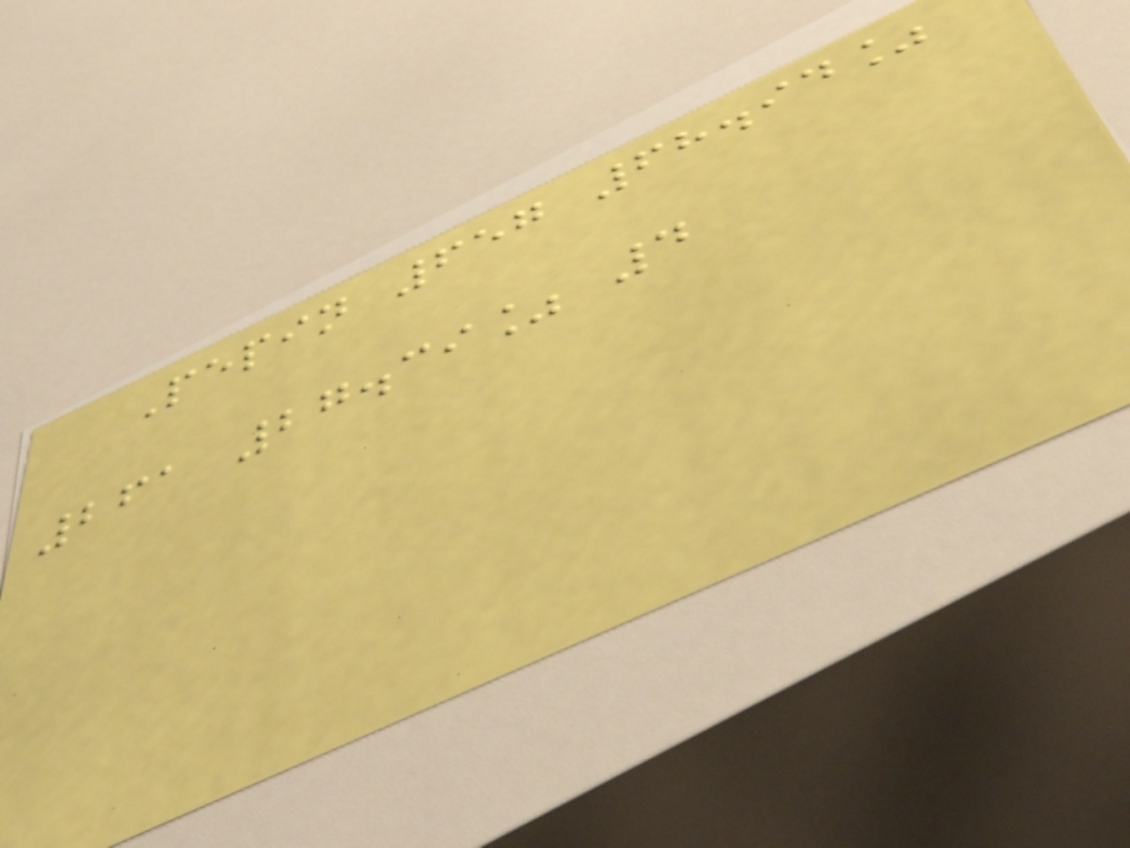Pepin 657 68.94%
261 27.39% 4
